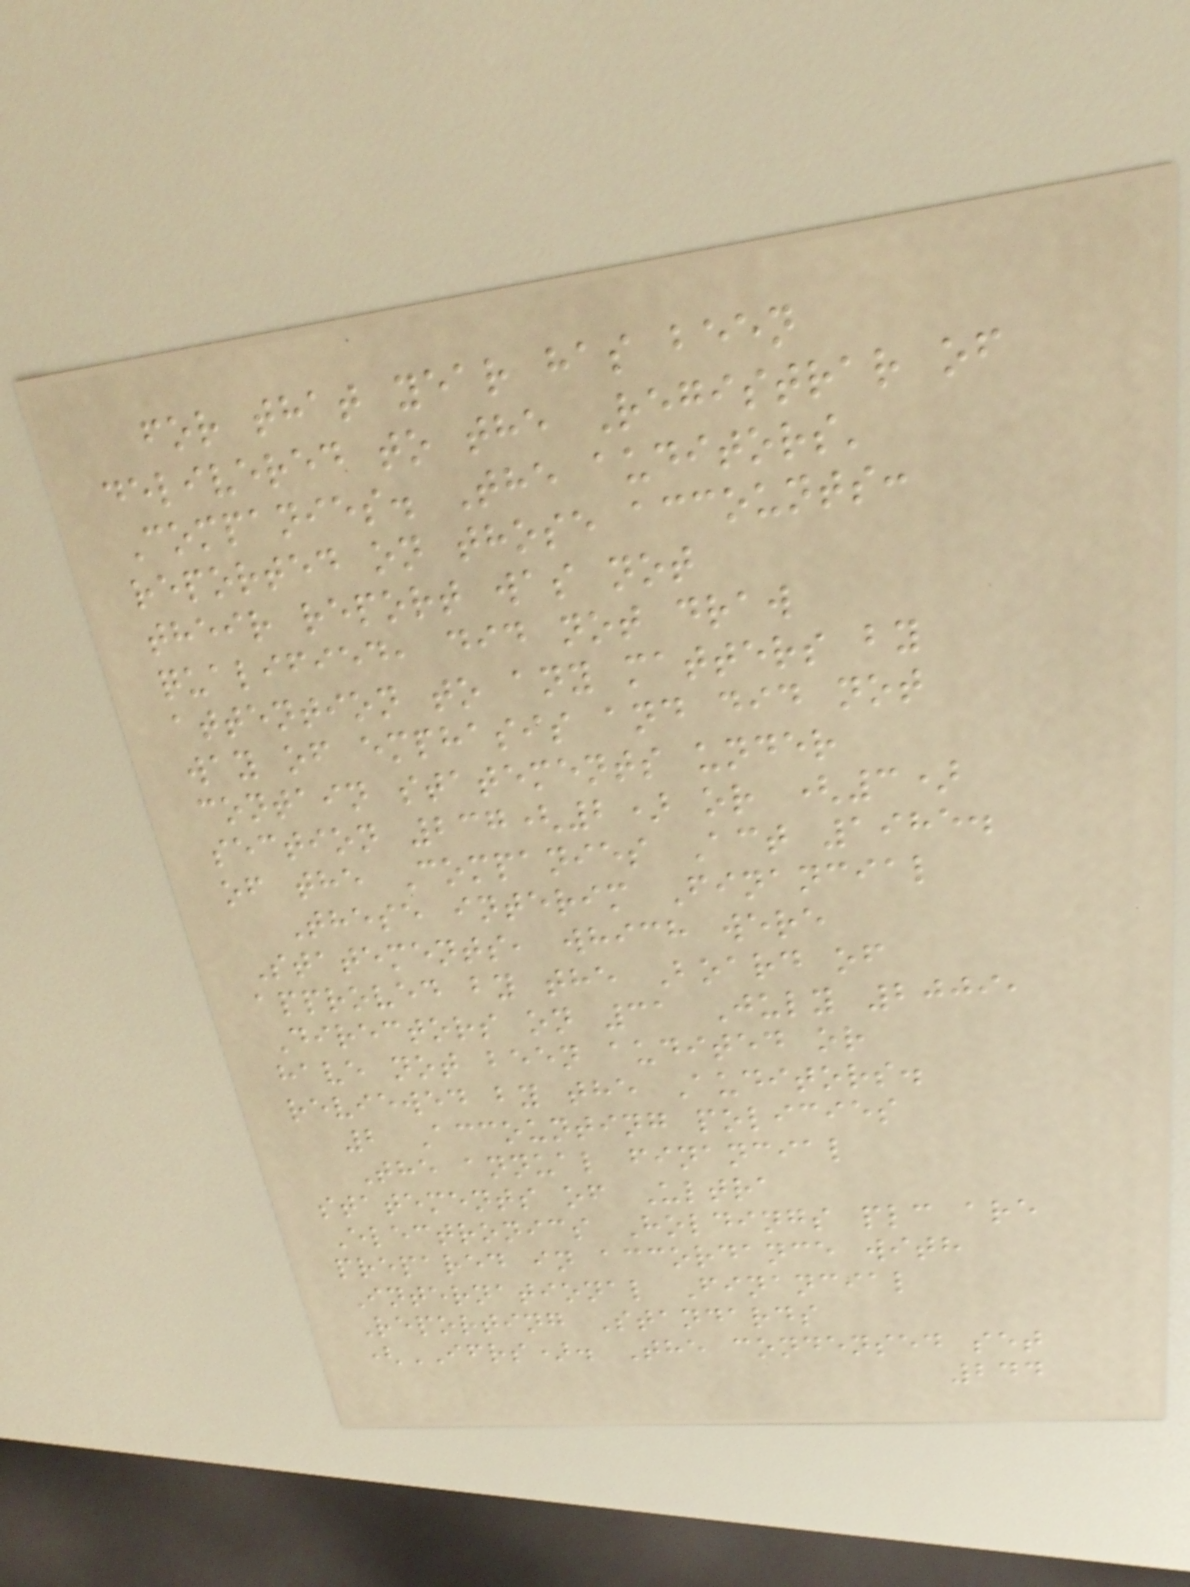for that year has been
delivered to the Registrar of
Companies. The auditors'
reported on those accounts:
their report was not
qualified, did not draw
attention to any matters by
way of emphasis and did not
contain statements under
section 237(2) or (3)
of the Companies Act 1985.
These interim Financial
Statements, which were
approved by the Board of
Directors on 31 July 2009,
have not been audited or
reviewed by the Auditors.
2 Accounting policies
The annual financial
statements of Ultra
Electronics Holdings plc are
prepared in accordance with
International Financial
Reporting Standards
(IFRS). The condensed set
244
